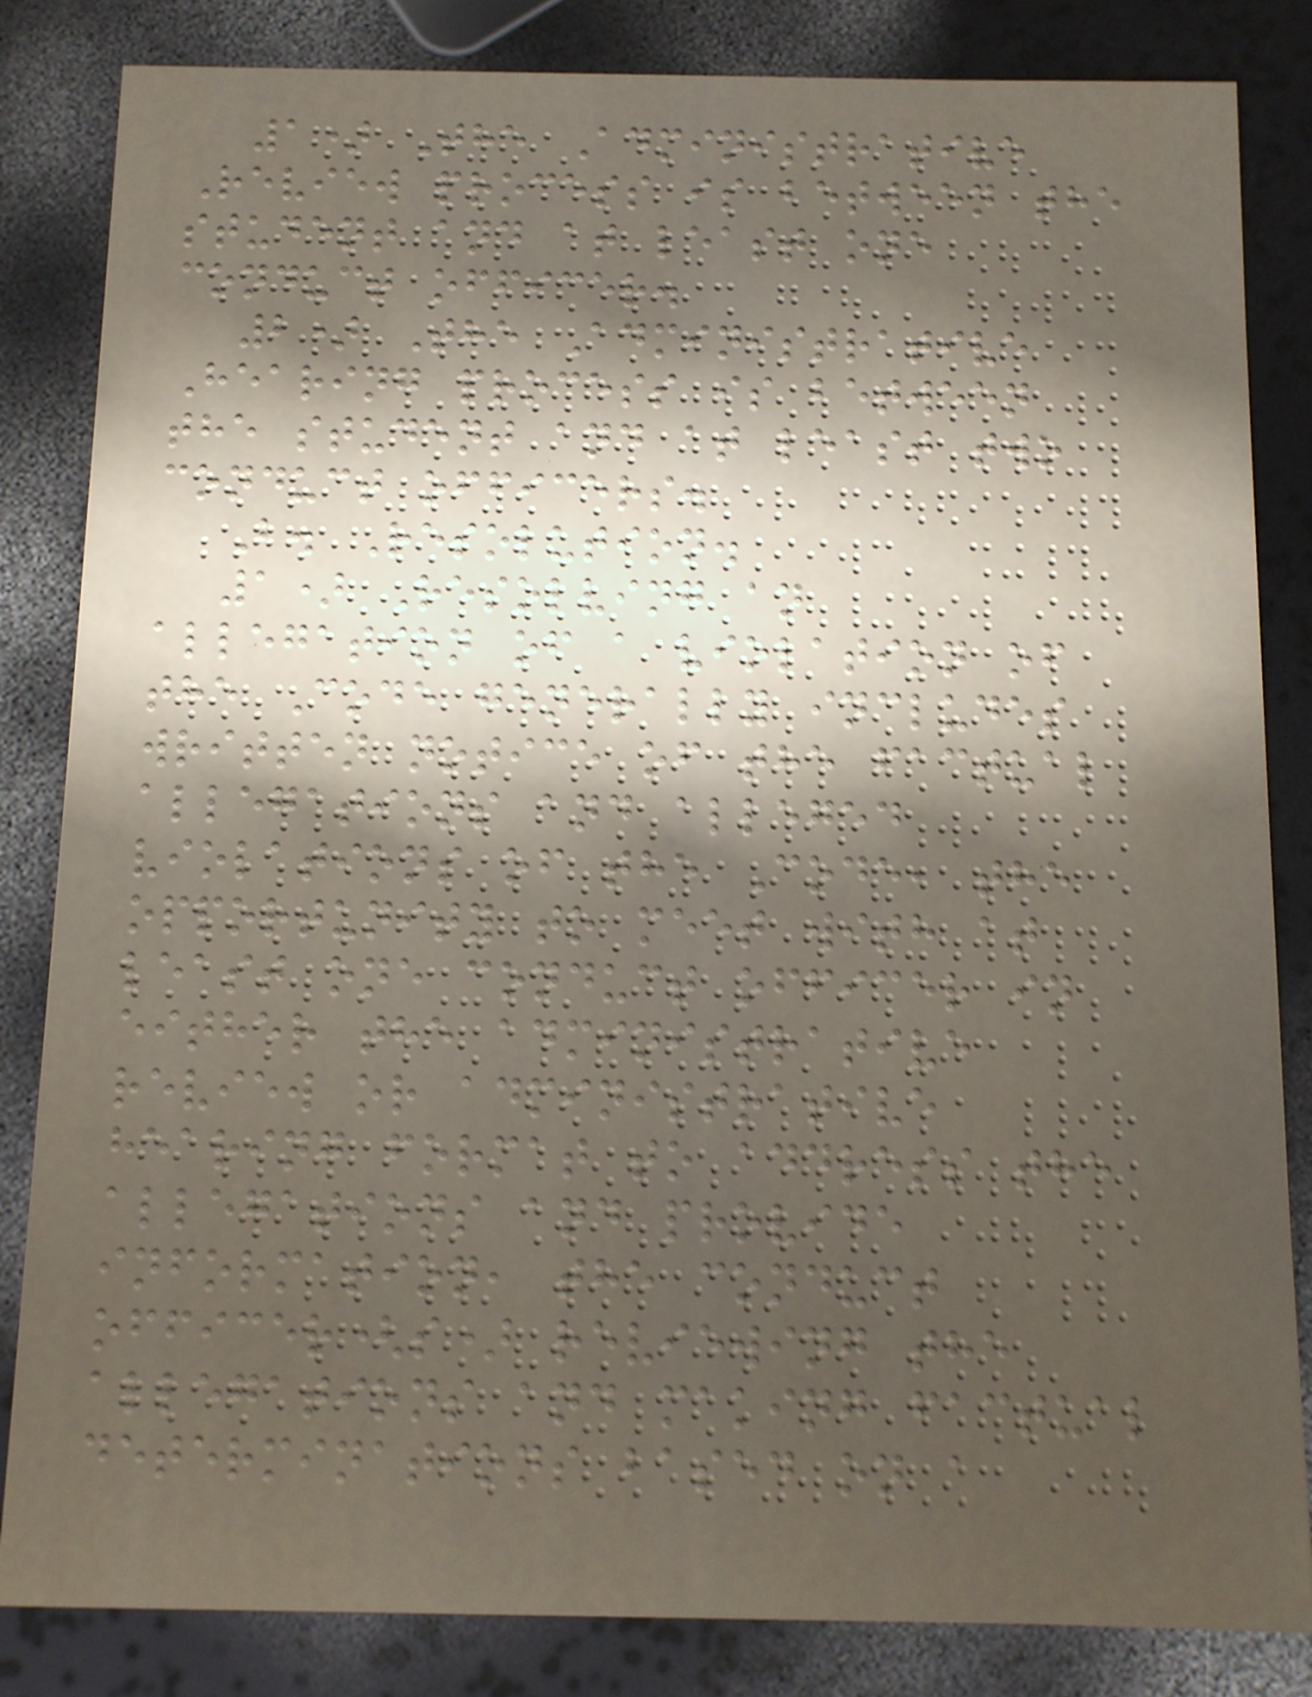1) The Administrative
Review process is between the
student and at least one
conduct officer.
2) The Administrative
Hearing process is between
the student and at least two
conduct officers.
B. Resolution.
1) Resolving an
allegation of a violation of
the Code generally includes
written notice of the factual
allegations and alleged
violations of the Code, the
opportunity to meet with at
least one conduct officer in
either the administrative
review or administrative
hearing format to address the
allegations and provide
information, the conduct
officer(s) reviewing the
allegations and making factual
determinations based on a
